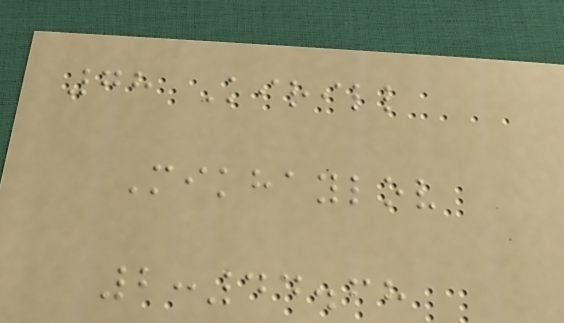78 Kirill
Mikhaylov
2:44.68
